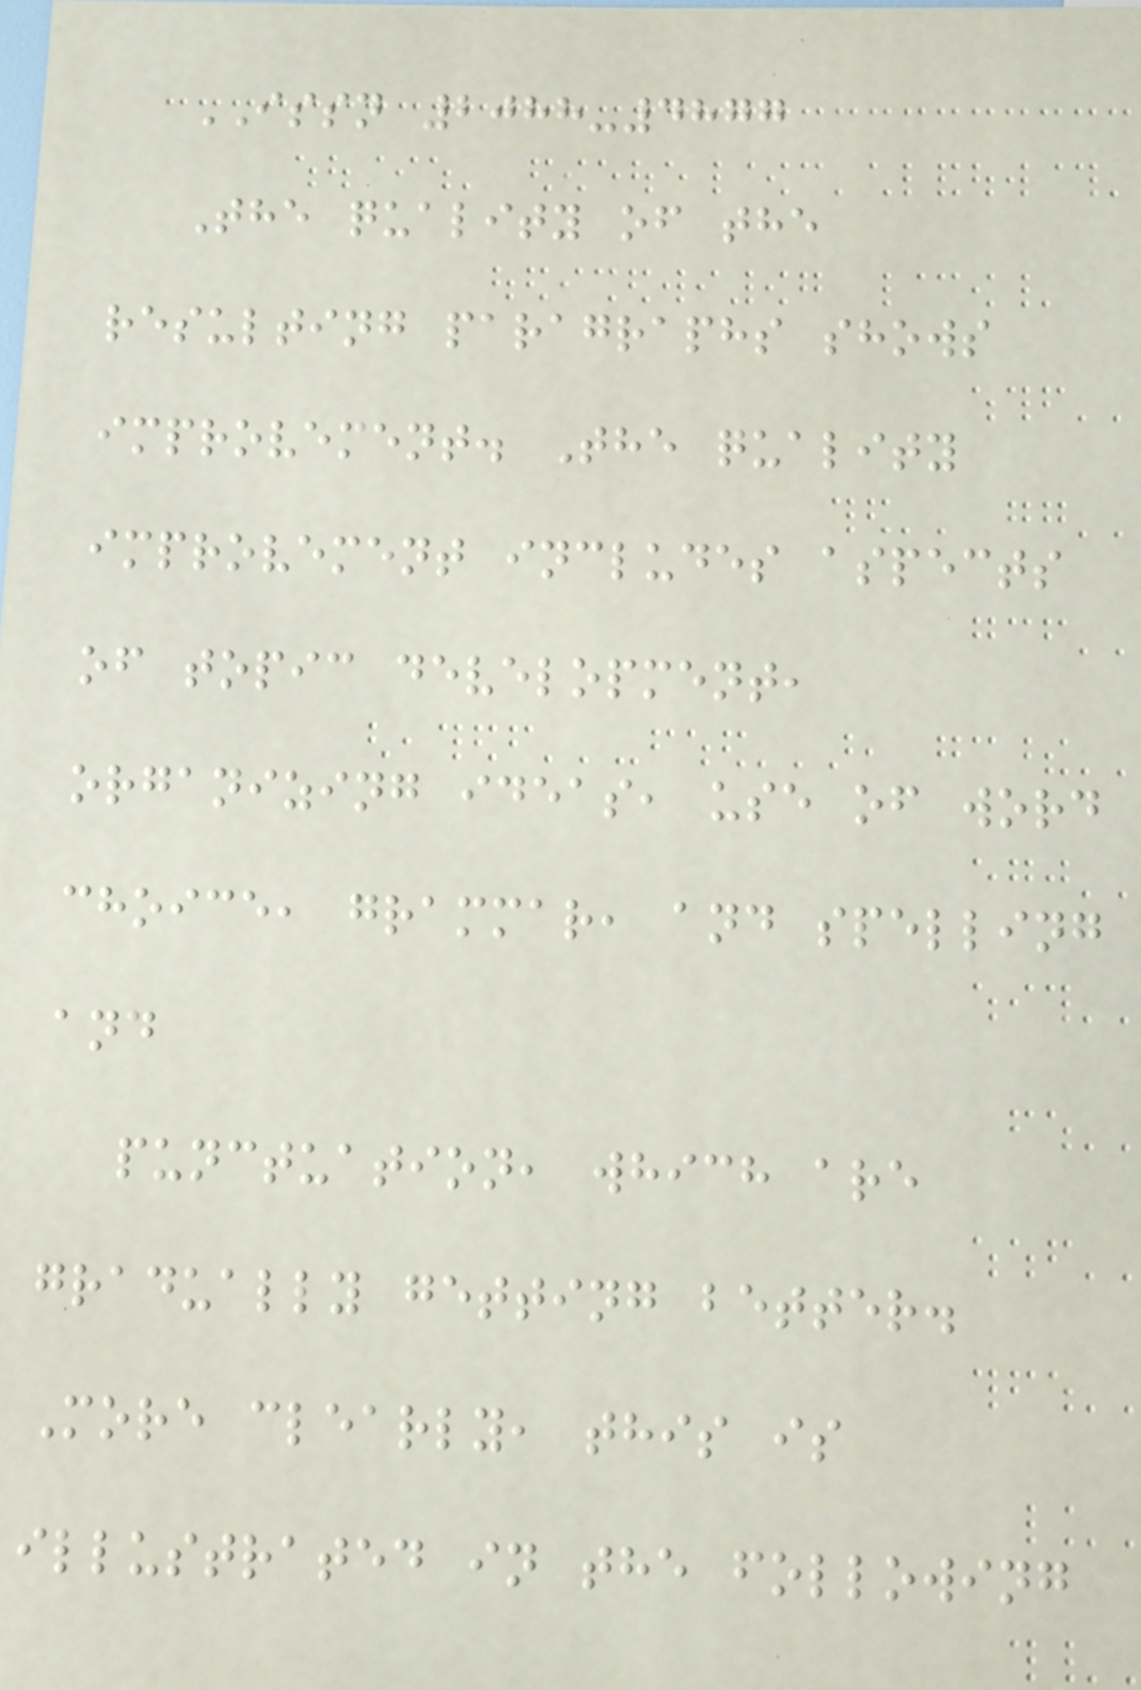ISSN 2088-4877
The quality of the
resulting paragraphs shows
improvement. The quality
improvement includes aspects
of topic development,
organizing ideas, use of word
choice, grammar, and spelling
and
punctuation, which are
gradually getting better.
More clearly, this is
illustrated in the following
